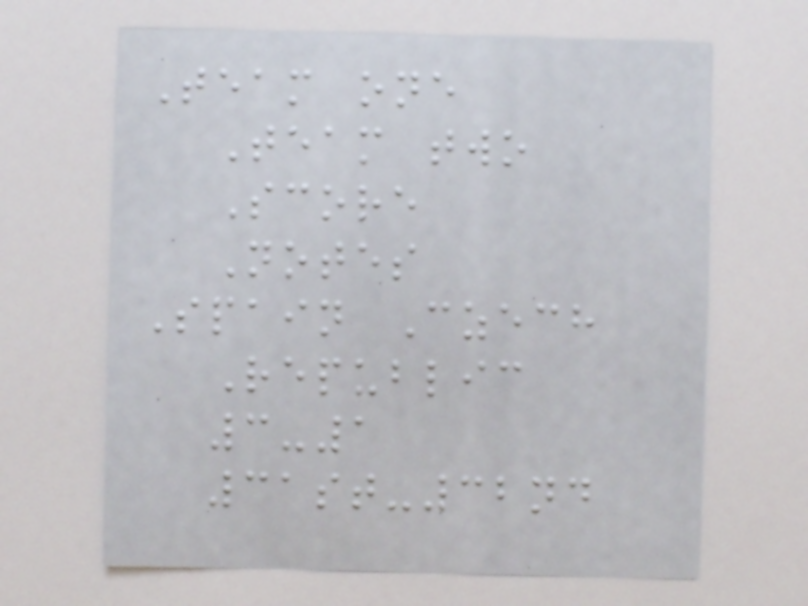Team one
Team two
Score
Notes
Spain Czech
Republic
3-1
31st-32nd
